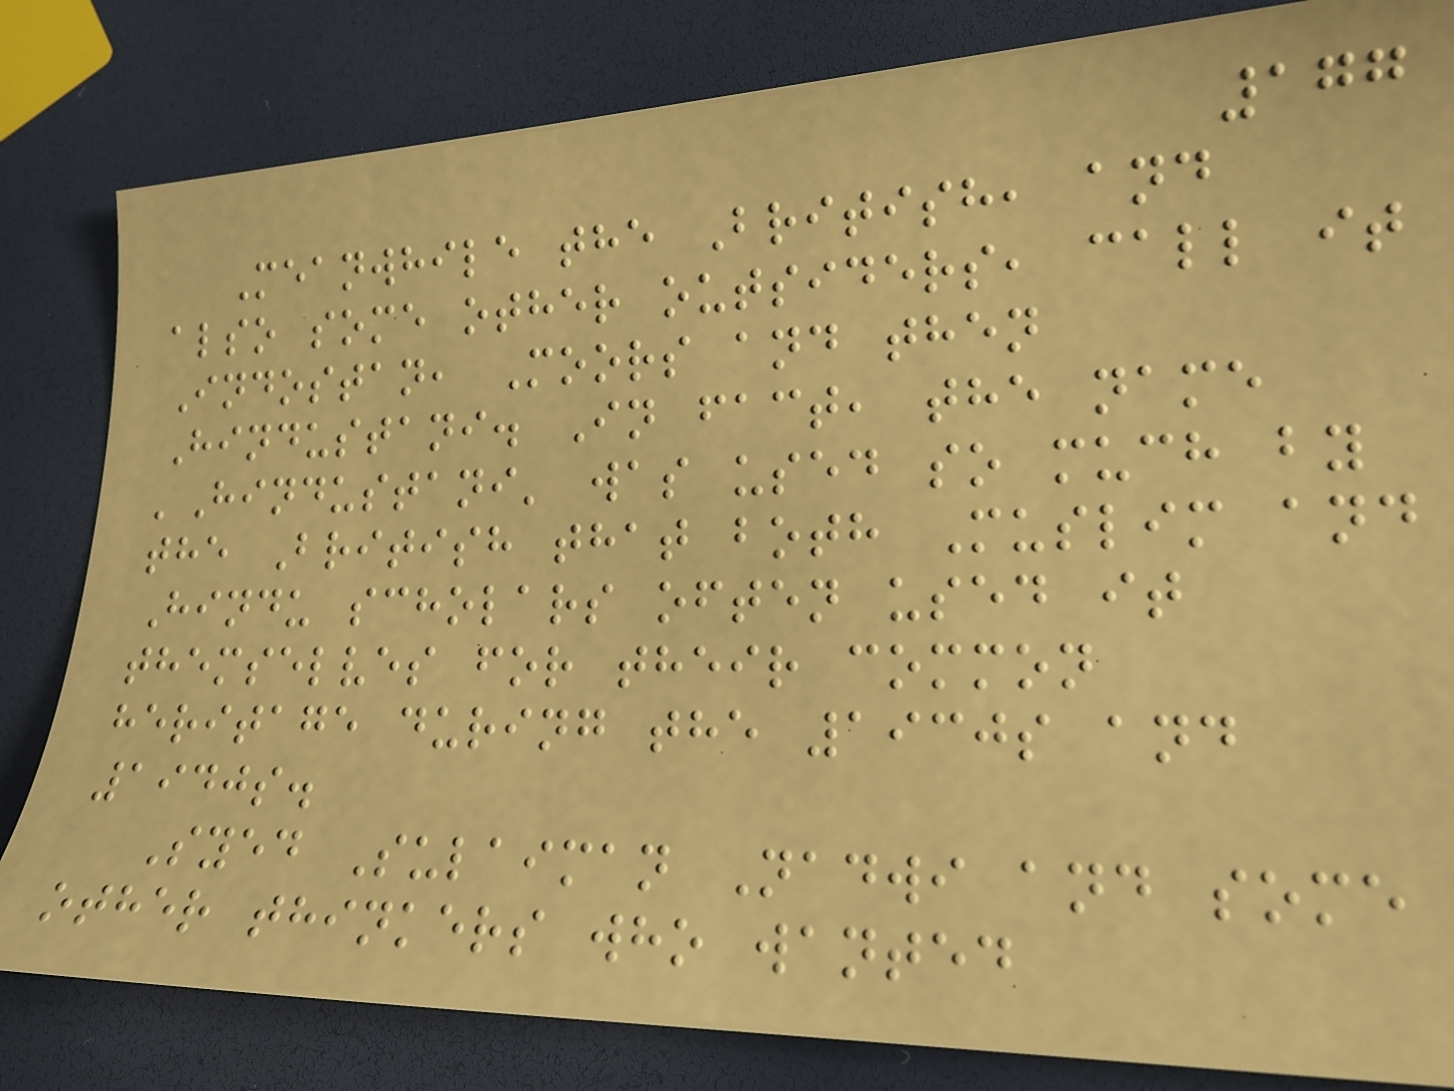177
Meanwhile the British, and
also some other outsiders, call it
Indostan, Moors and then
Hindustani. In fact, the name
'Hindustani' was used so much by
the British that both Muslim and
Hindu scholars often used it
themselves for their common
heritage during the 1930s and
1940s.
Syed Sulaiman Nadwi and some
other thinkers who wanted
